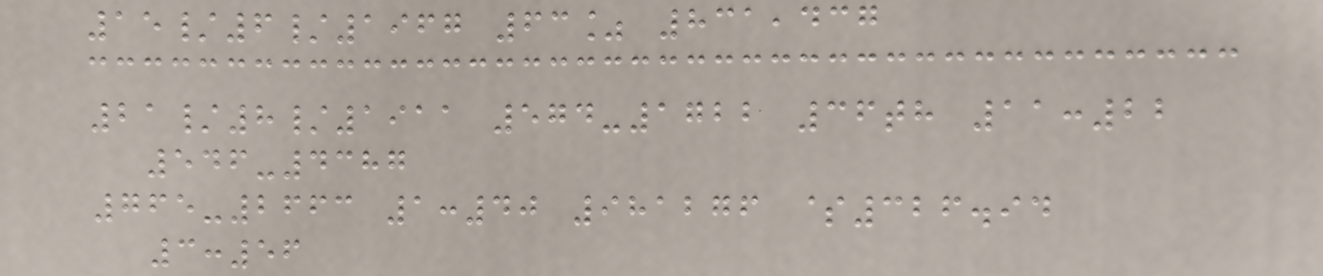15/6/1967 63% 831,437
21/8/1911 574-1722 36th 11:22
546-4387
765-2663 1:40 981276 $326.94
3:56
